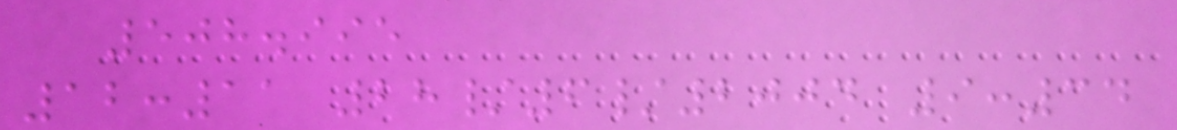508.995
12:11 28/6/2004 9:34
